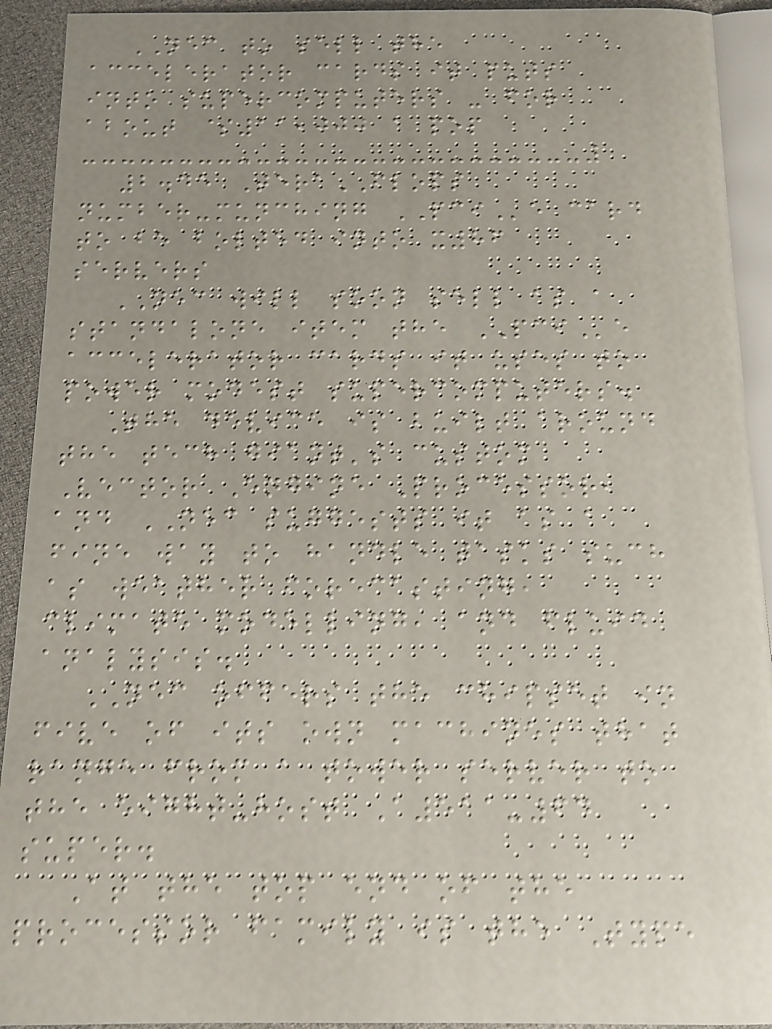NEC to sell the
accelerator cards it puts
into supercomputers - for
about $11,000 a pop
2.45 TeraFLOPS
number-munching PCIe card
to be bolted into x86
servers
NEC will soon sell as a
standalone item the PCIe
accelerator cards it uses to
power modest supercomputers.
The device is built around
the tech giant's custom
Vector Engine Processor,
and NEC suggests it as a
fine way to handle tasks such
as weather forecasting,
climate modelling, and fluid
analysis.
NEC offers the chipset in
five of its own machines that
range from a tower server to
the eight-host A511-64
super.
At the top end of the
processor family is the Type
